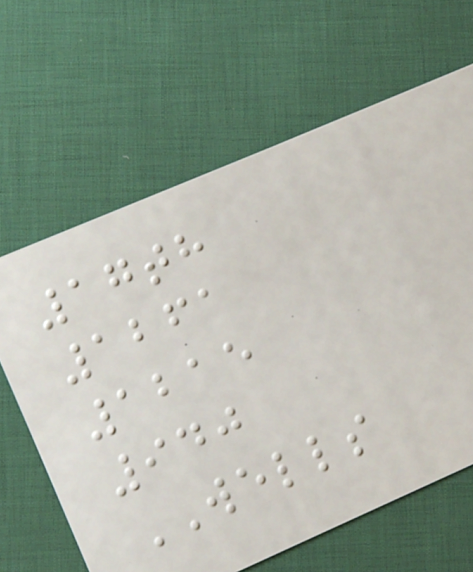17th
1261
1215
940
WELLS
